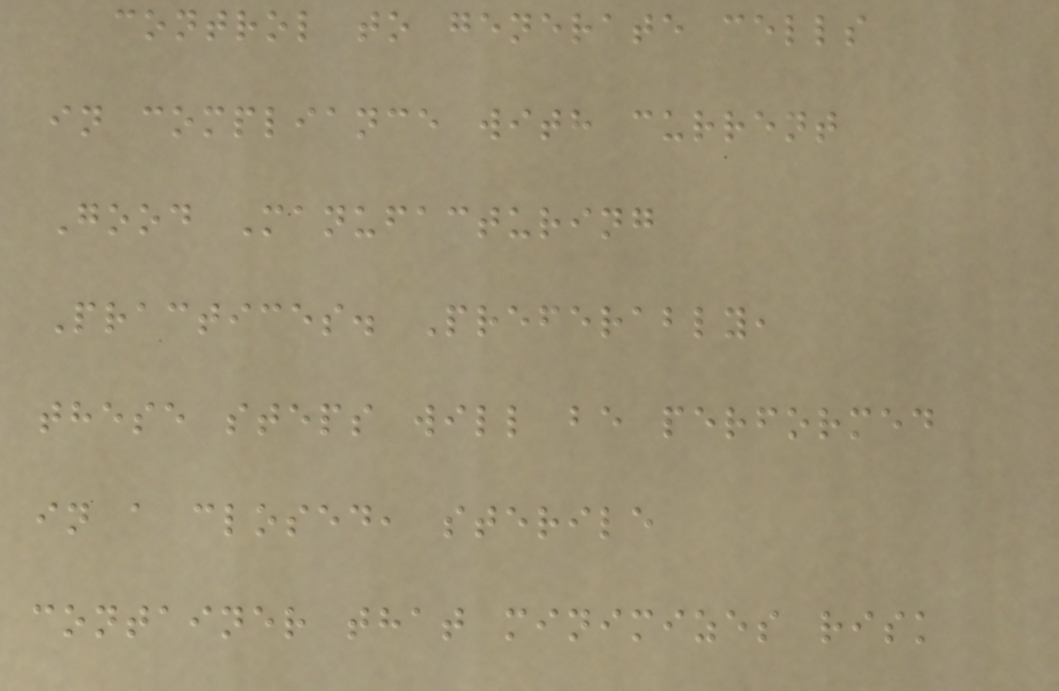control to generate cells
in compliance with current
Good Manufacturing
Practices. Preferably,
these steps will be performed
in a closed, sterile
container that minimizes risk
